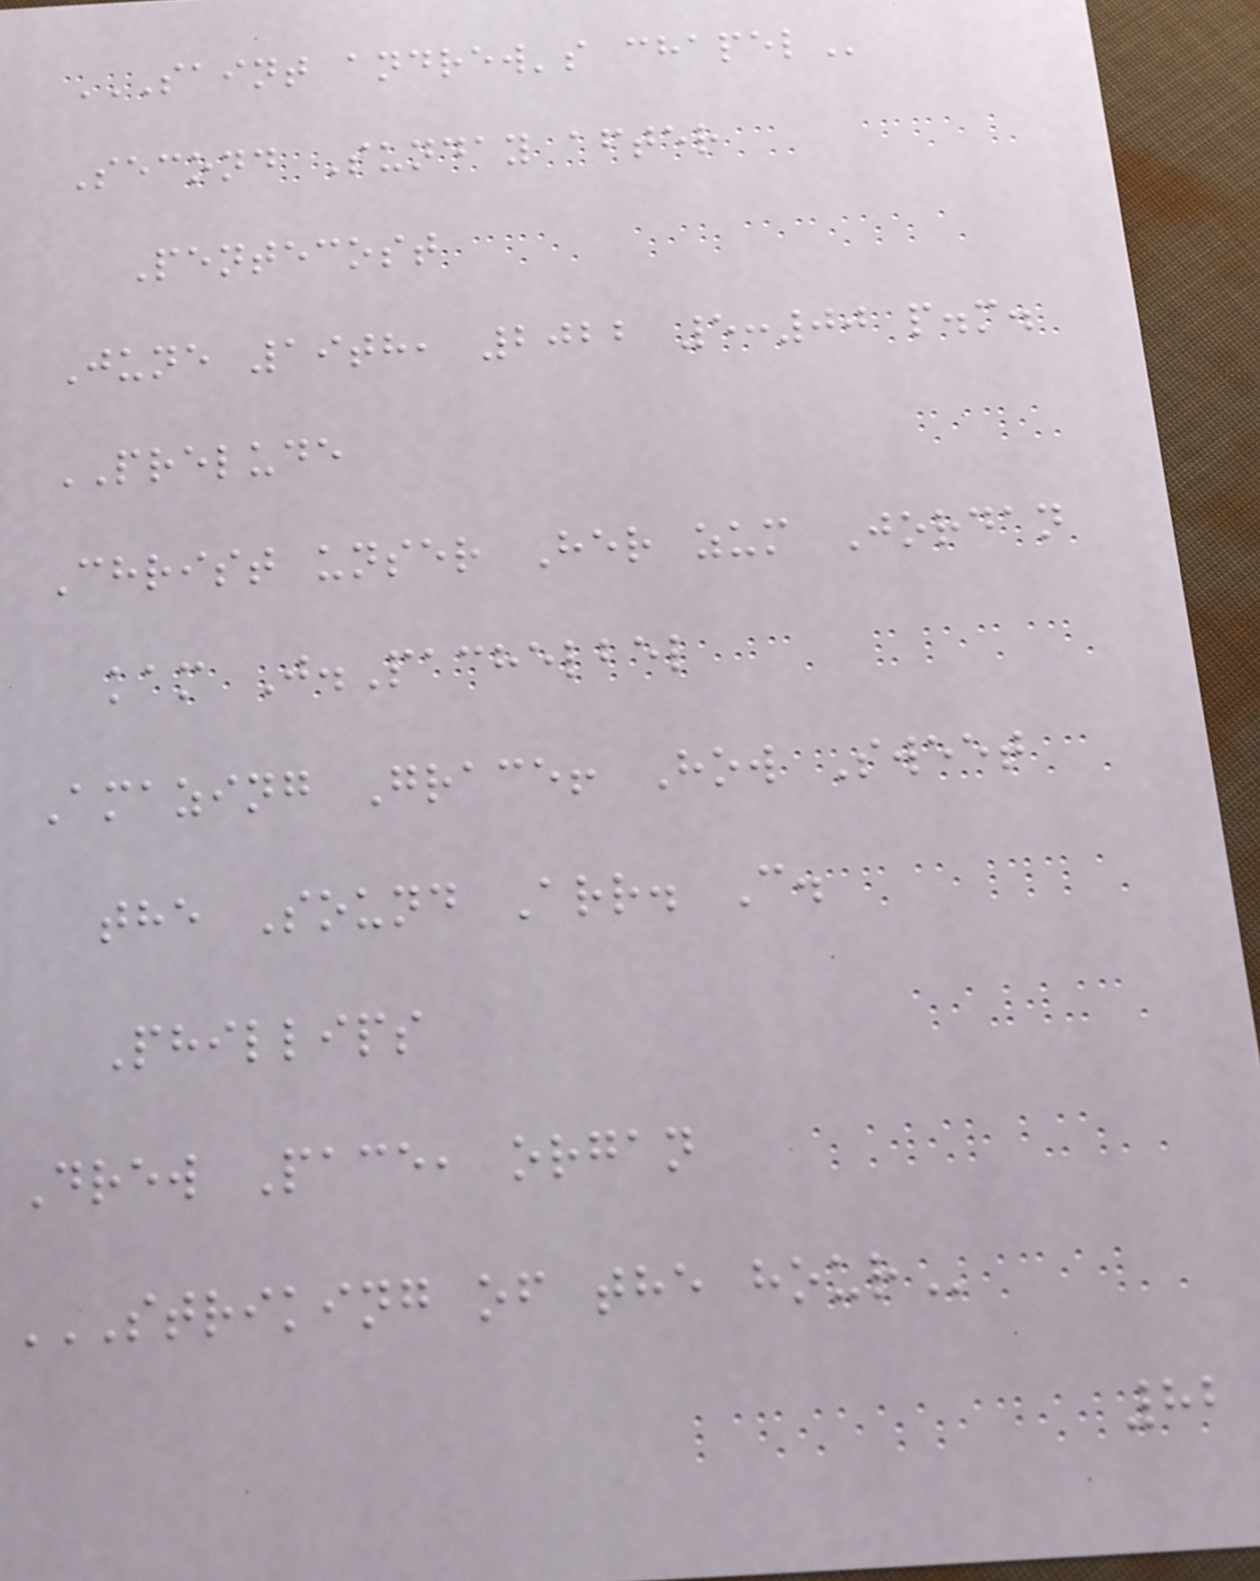SAINT ANDREW'S CHAPEL
Second Sunday after
Pentecost
June 19th, 2022 5:00 p.m.
PRELUDE
Christ unser Her zum Jordan
kam J.Pachelbel
Amazing Grace! How Sweet
the Sound Arr. C.
Phillips
Drew Pace, organ
STRIKING OF THE HOUR
82
